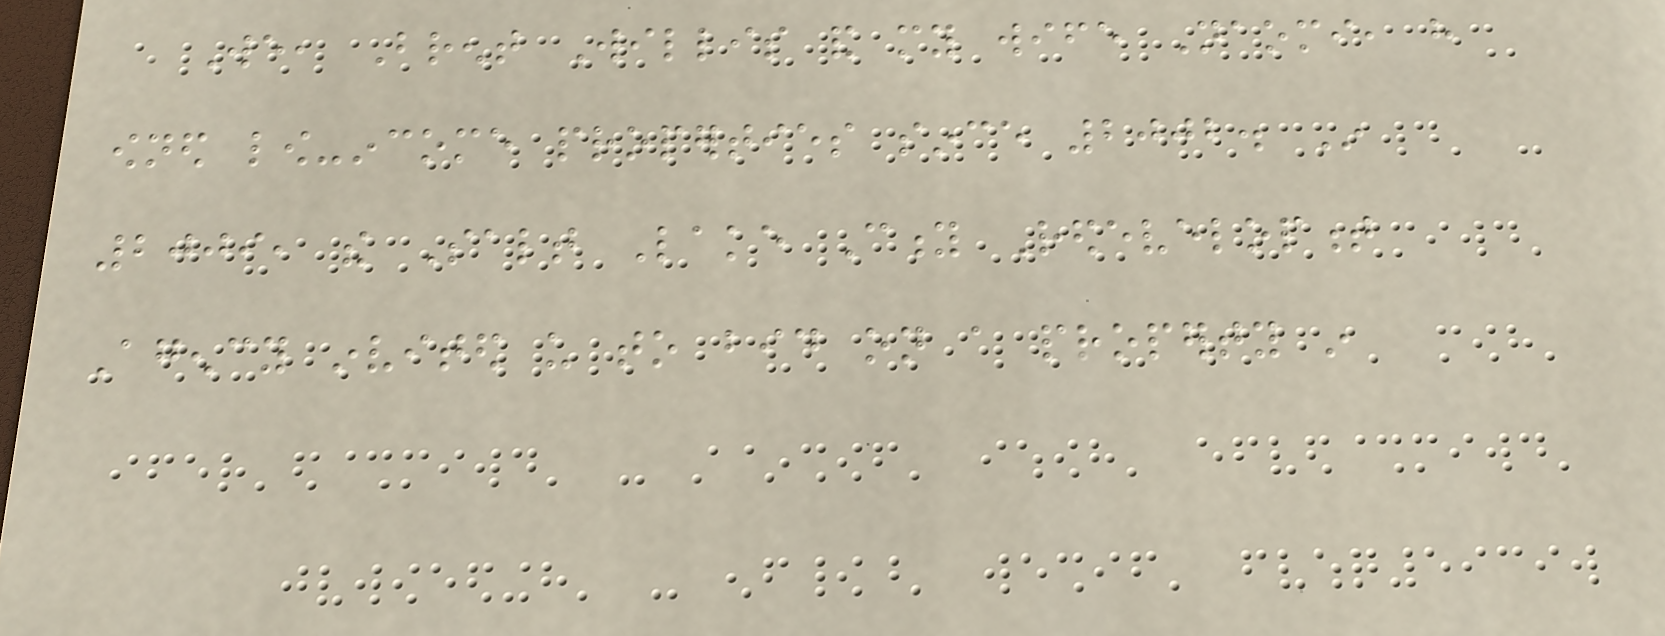We, Brent Willis and my wife Naomi, have
owned low-income properties since 2002. In
2009, the Salt Lake City Redevelopment
Agency invited us to bid on a property in
